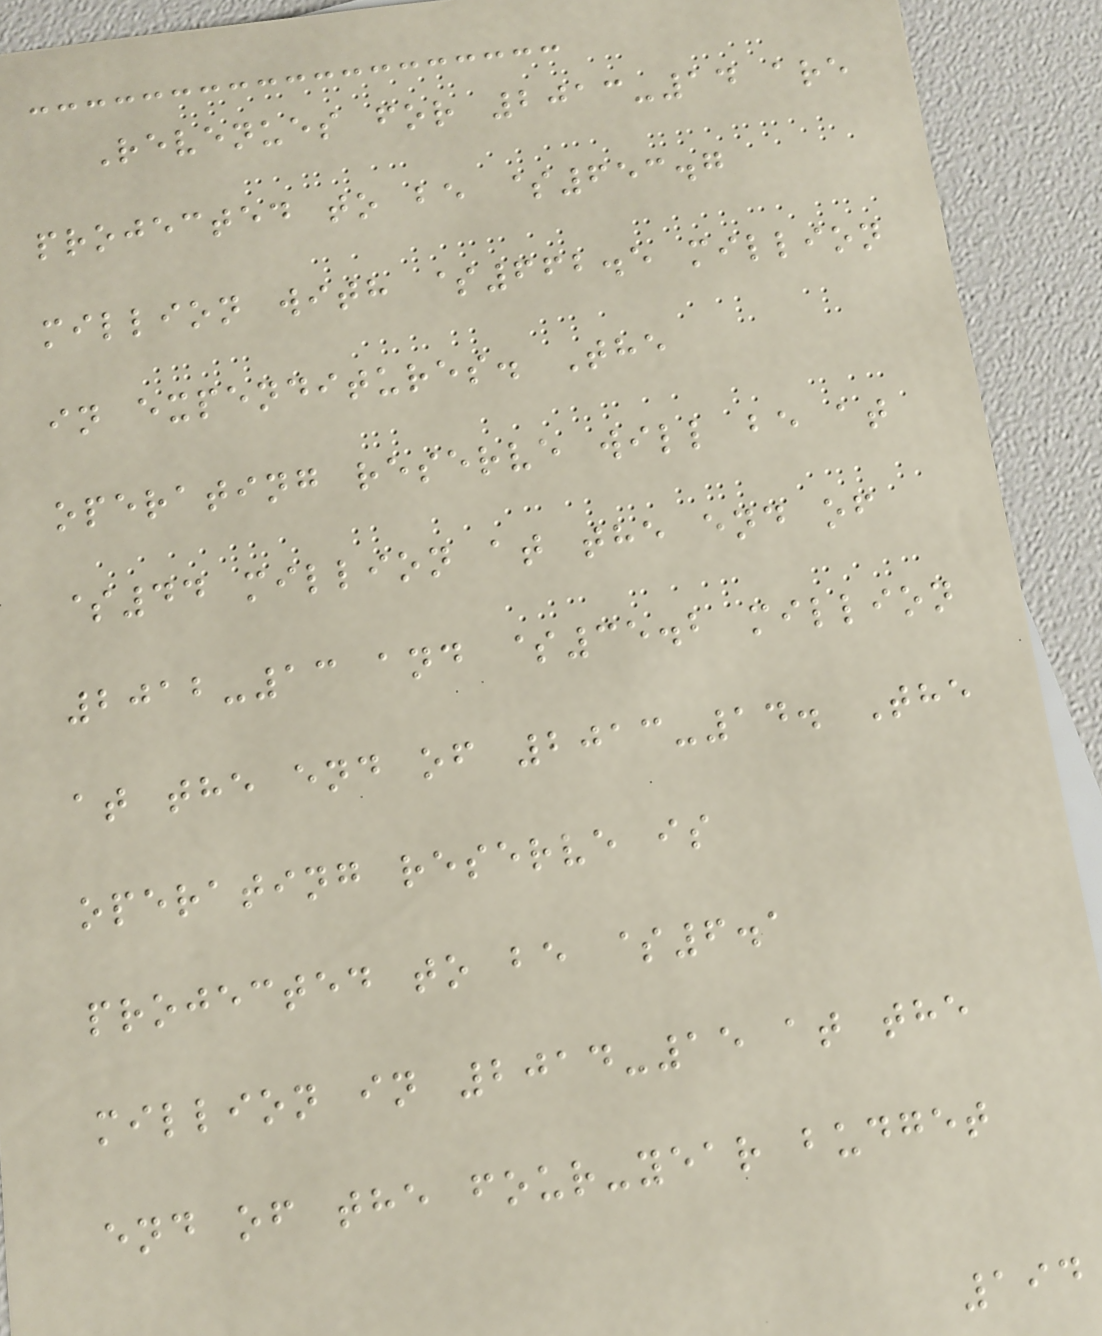Revenues for 2013-14 are
projected to be $653.7
million with $662.5 million
in expenditures. The
operating reserve will be at
$44 million at the end of
2012-13 and $35.2 million
at the end of 2013-14. The
operating reserve is
projected to be $6.1
million in 2014-15 at the
end of the four-year budget
194
